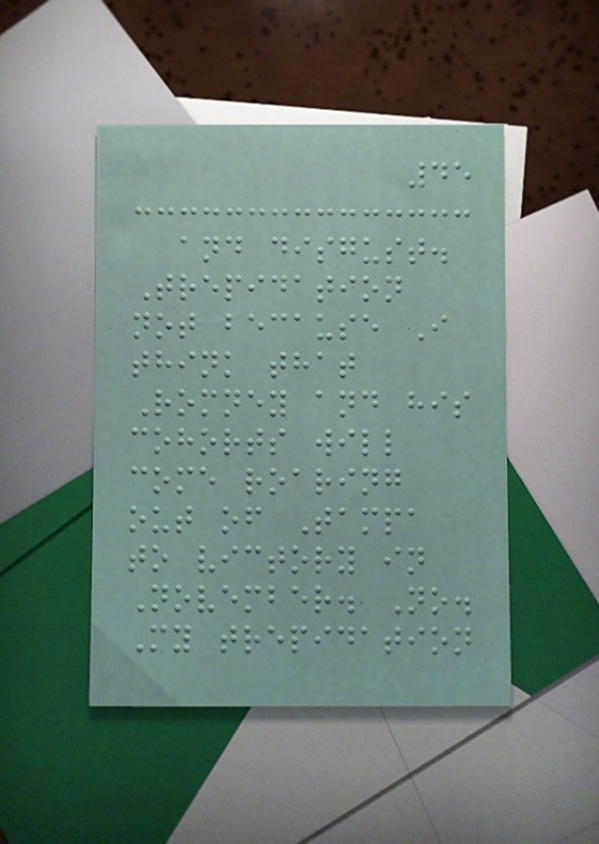45
and disgust.
Trepidation
not because I
think that
Romney and his
cohorts will
come roaring
out of Tampa
to victory in
November. No.
My trepidation
